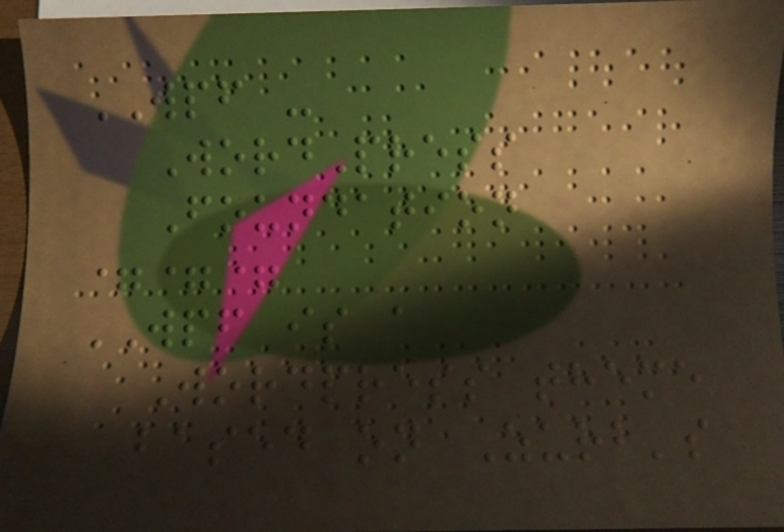WPF -
WordPress
Foundation
===
WPF is a
Wordpress theme
based on Zurb's
